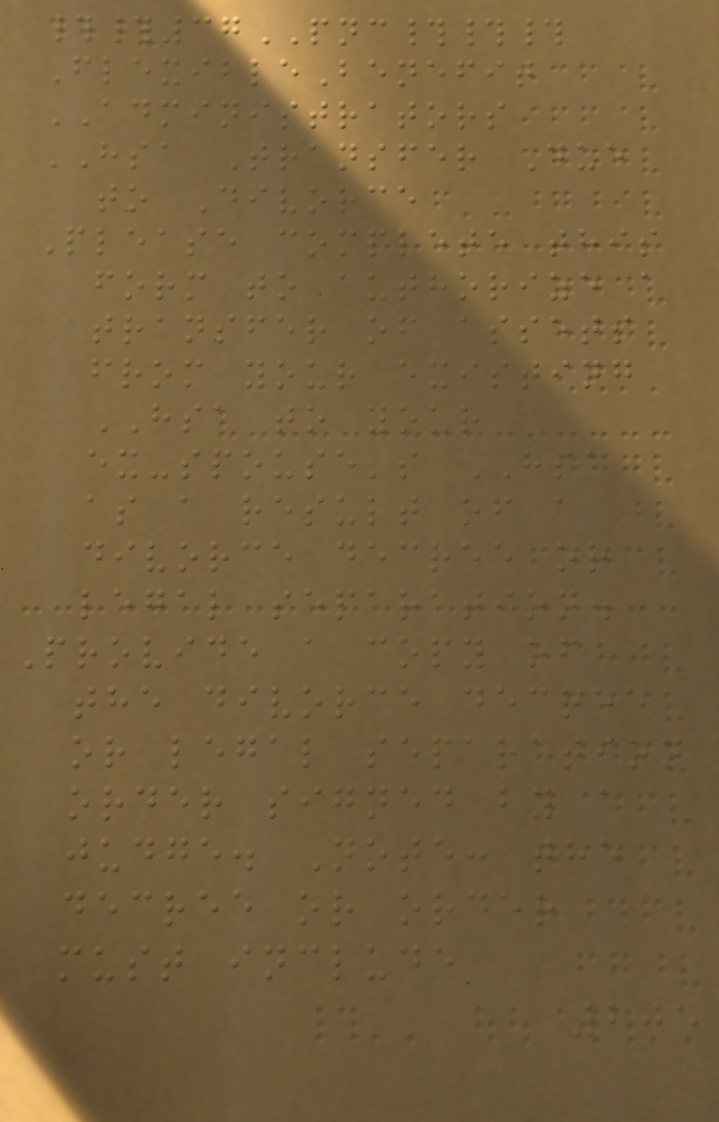##37PNC###
FlexibleBenefit
ADMINISTRATORS
HSA Transfer Due
to Divorce
Please complete this
form to authorize a
transfer of assets
from your existing
HSA to your
ex-spouse's HSA
as a result of a
divorce decree or
legal separation.
Provide a copy of
the divorce decree
or legal separation
order signed by a
judge. Note: the
decree or order
must include
205
